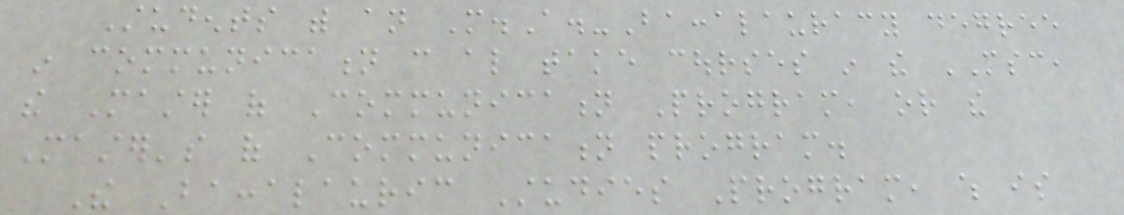Students with an M.A.-Baccalauracy degree
in communication can also take courses in the MSC,
the Master of Communication Program, or the
Master's of Communication program.
The Baccalauric Studies Program, which is
